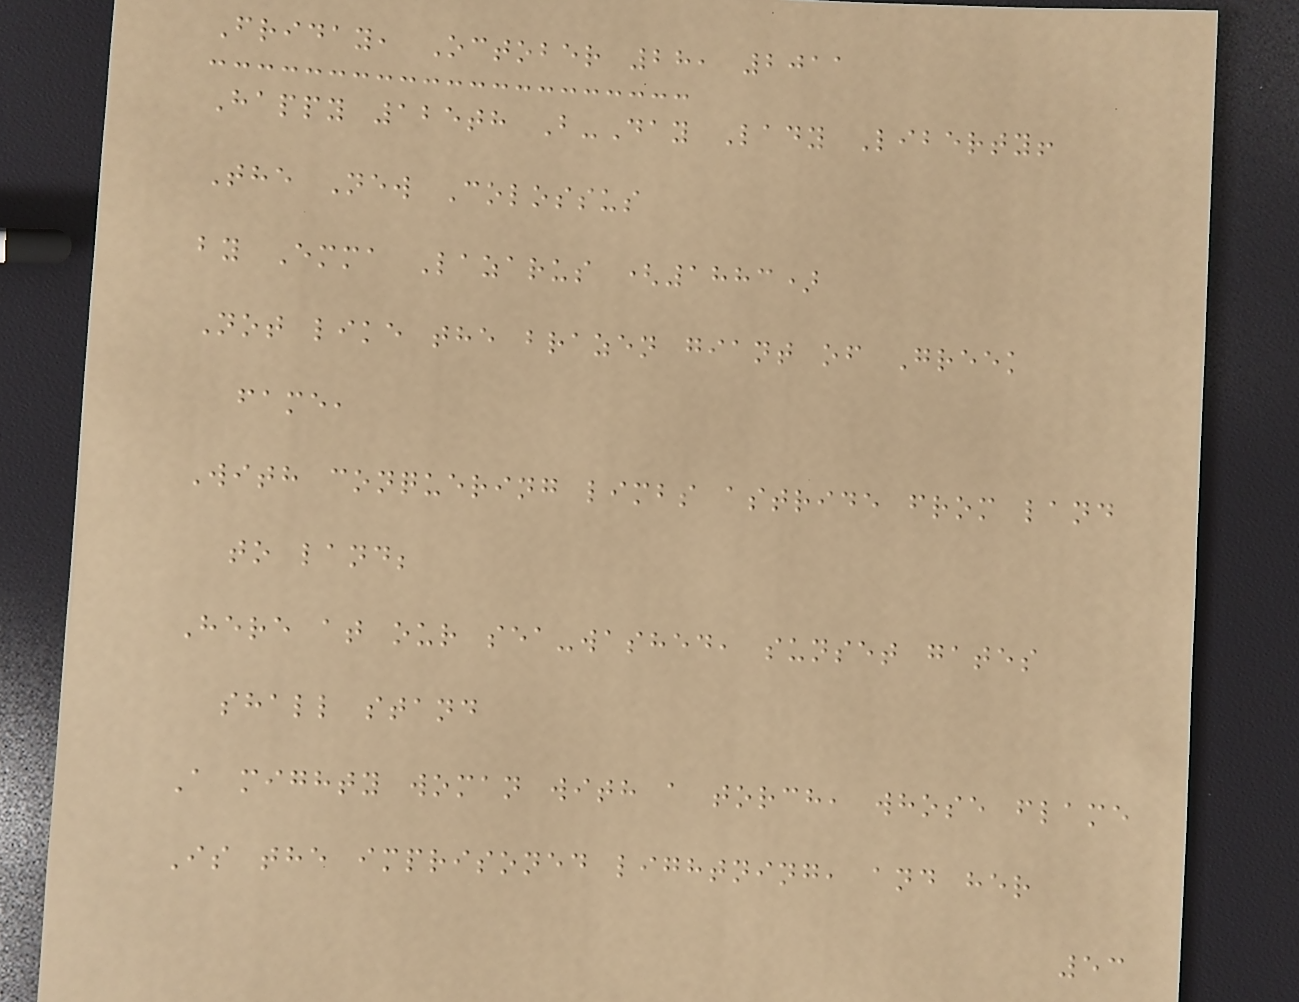Friday, October 28, 2011
Happy 125th B-Day Lady Liberty!
The New Colossus
by Emma Lazarus (1883)
Not like the brazen giant of Greek
fame,
With conquering limbs astride from land
to land;
Here at our sea-washed, sunset gates
shall stand
A mighty woman with a torch, whose flame
Is the imprisoned lightning, and her
53
